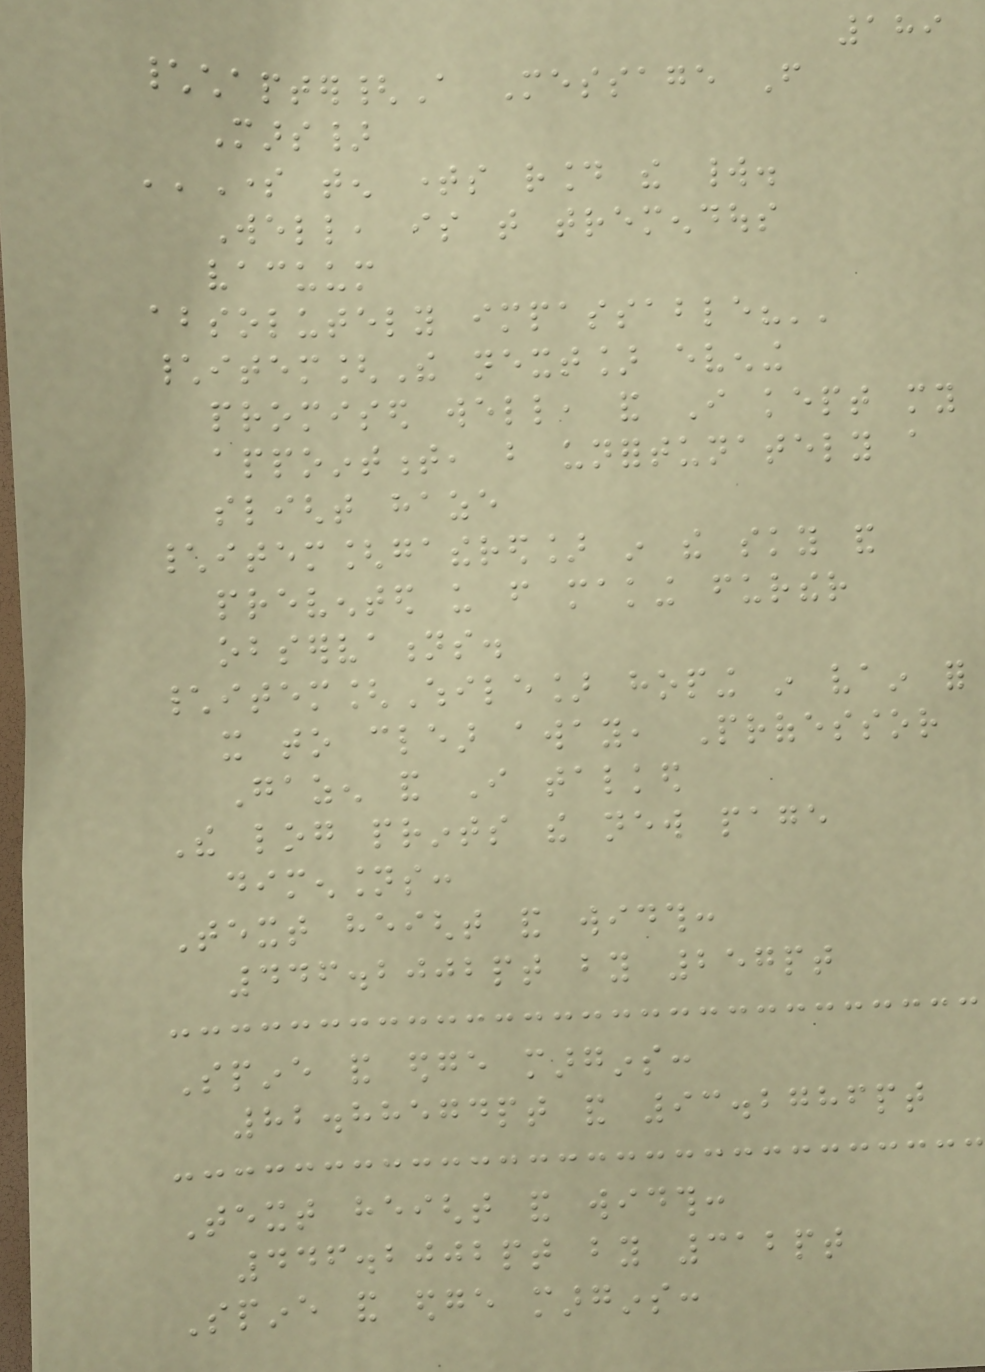189
\chapter{A Message From
Mars}
''Some ten times round the world.
Well, is that tremendous
vacuum
absolutely impassable?''
\item[The next] evening
promised well, and I kept my
appointment, but unfortunately a
slight haze
\item[gathered] in the sky and
prevented us from making further
observations.
\item[While] hoping in vain for
it to clear away, Professor
Gazen and I talked
The log prints the new page
dimensions:
Text height and width:
446.2002pt by 257pt
Spine and edge margins:
82.88574pt and 93.2786pt
Text height and width:
446.2002pt by 312pt
Spine and edge margins:
